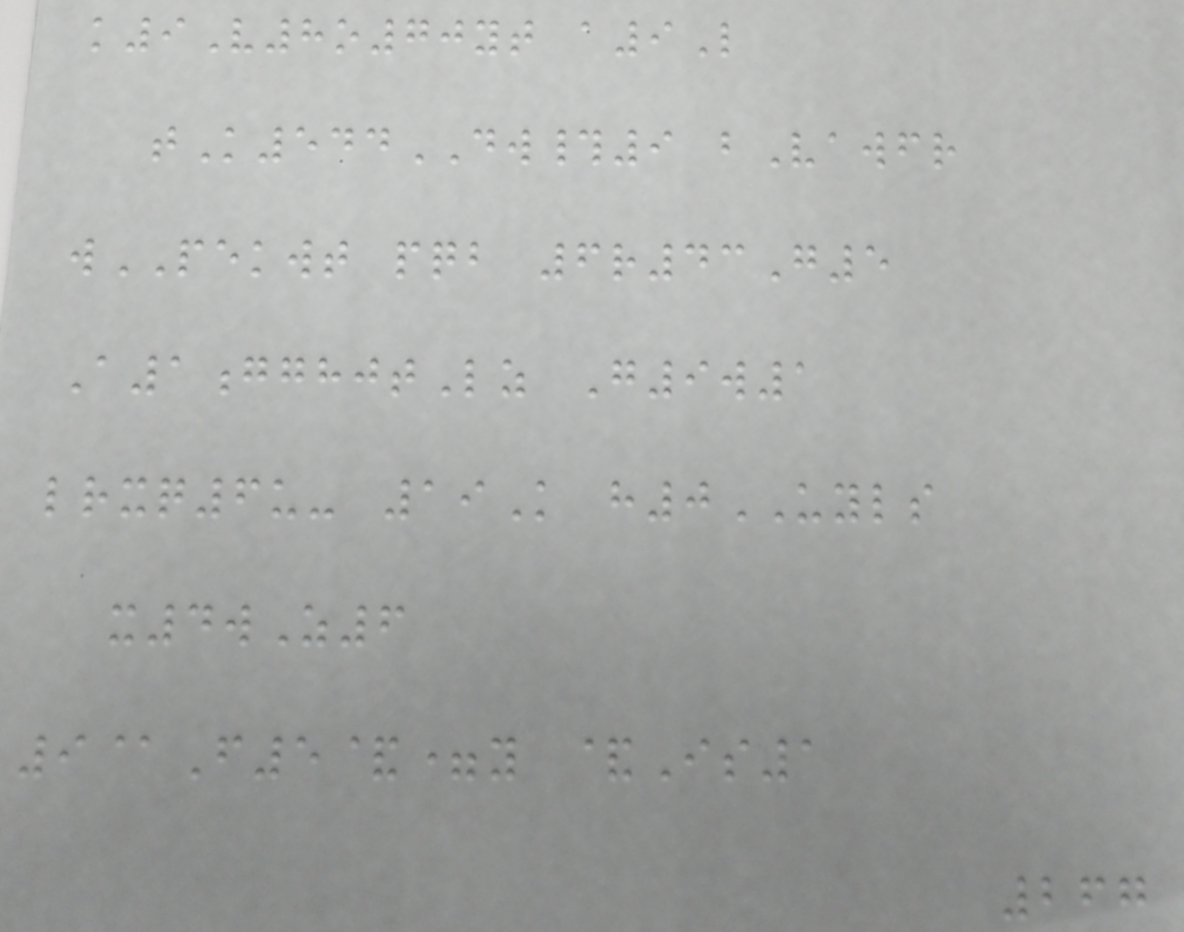k9V8o70yt a9L
tK544DW#9 bVawfr
wPEKWT pqb 6r43G5
A1gghjtLz G9w1
lrxq6u- 19K h0UYLS
x4wZ6
9@F5&=y &Is1
267
